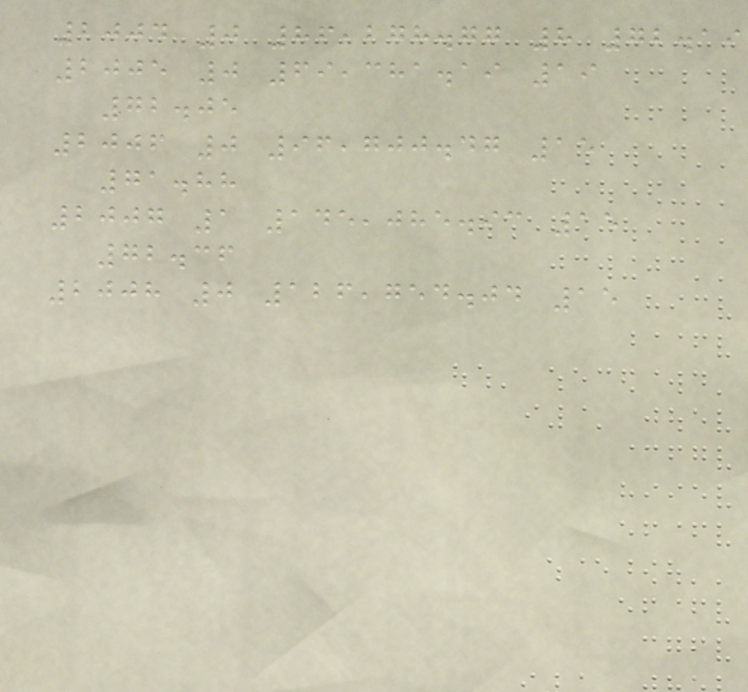2004 0 86,278.77 8 72.19
2005 0 69,381.19 19
72.05
2006 0 96,700.47 15
71.88
2007 1 145,085.93 15
72.36
2008 0 126,754.04 15
